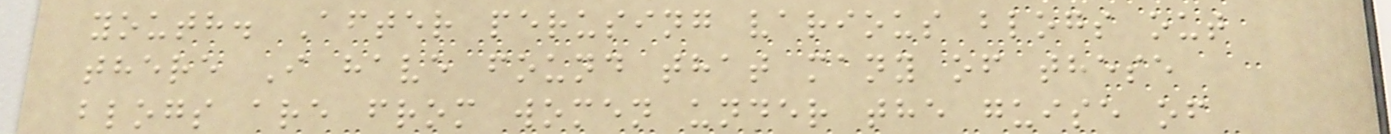youth. After perusing various blogs out
there I have found that many of these
blogs are from women under the guise of
